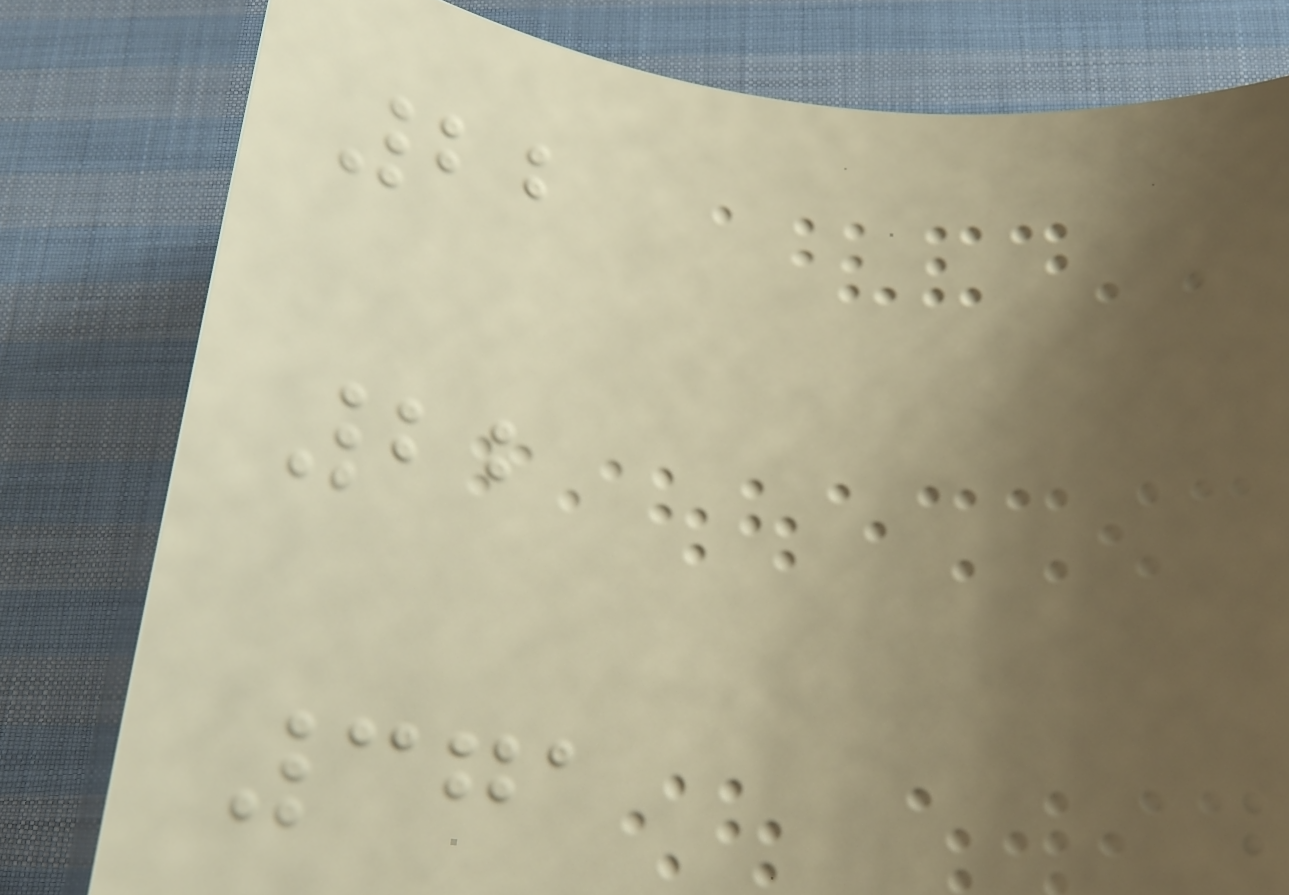22
22
371
